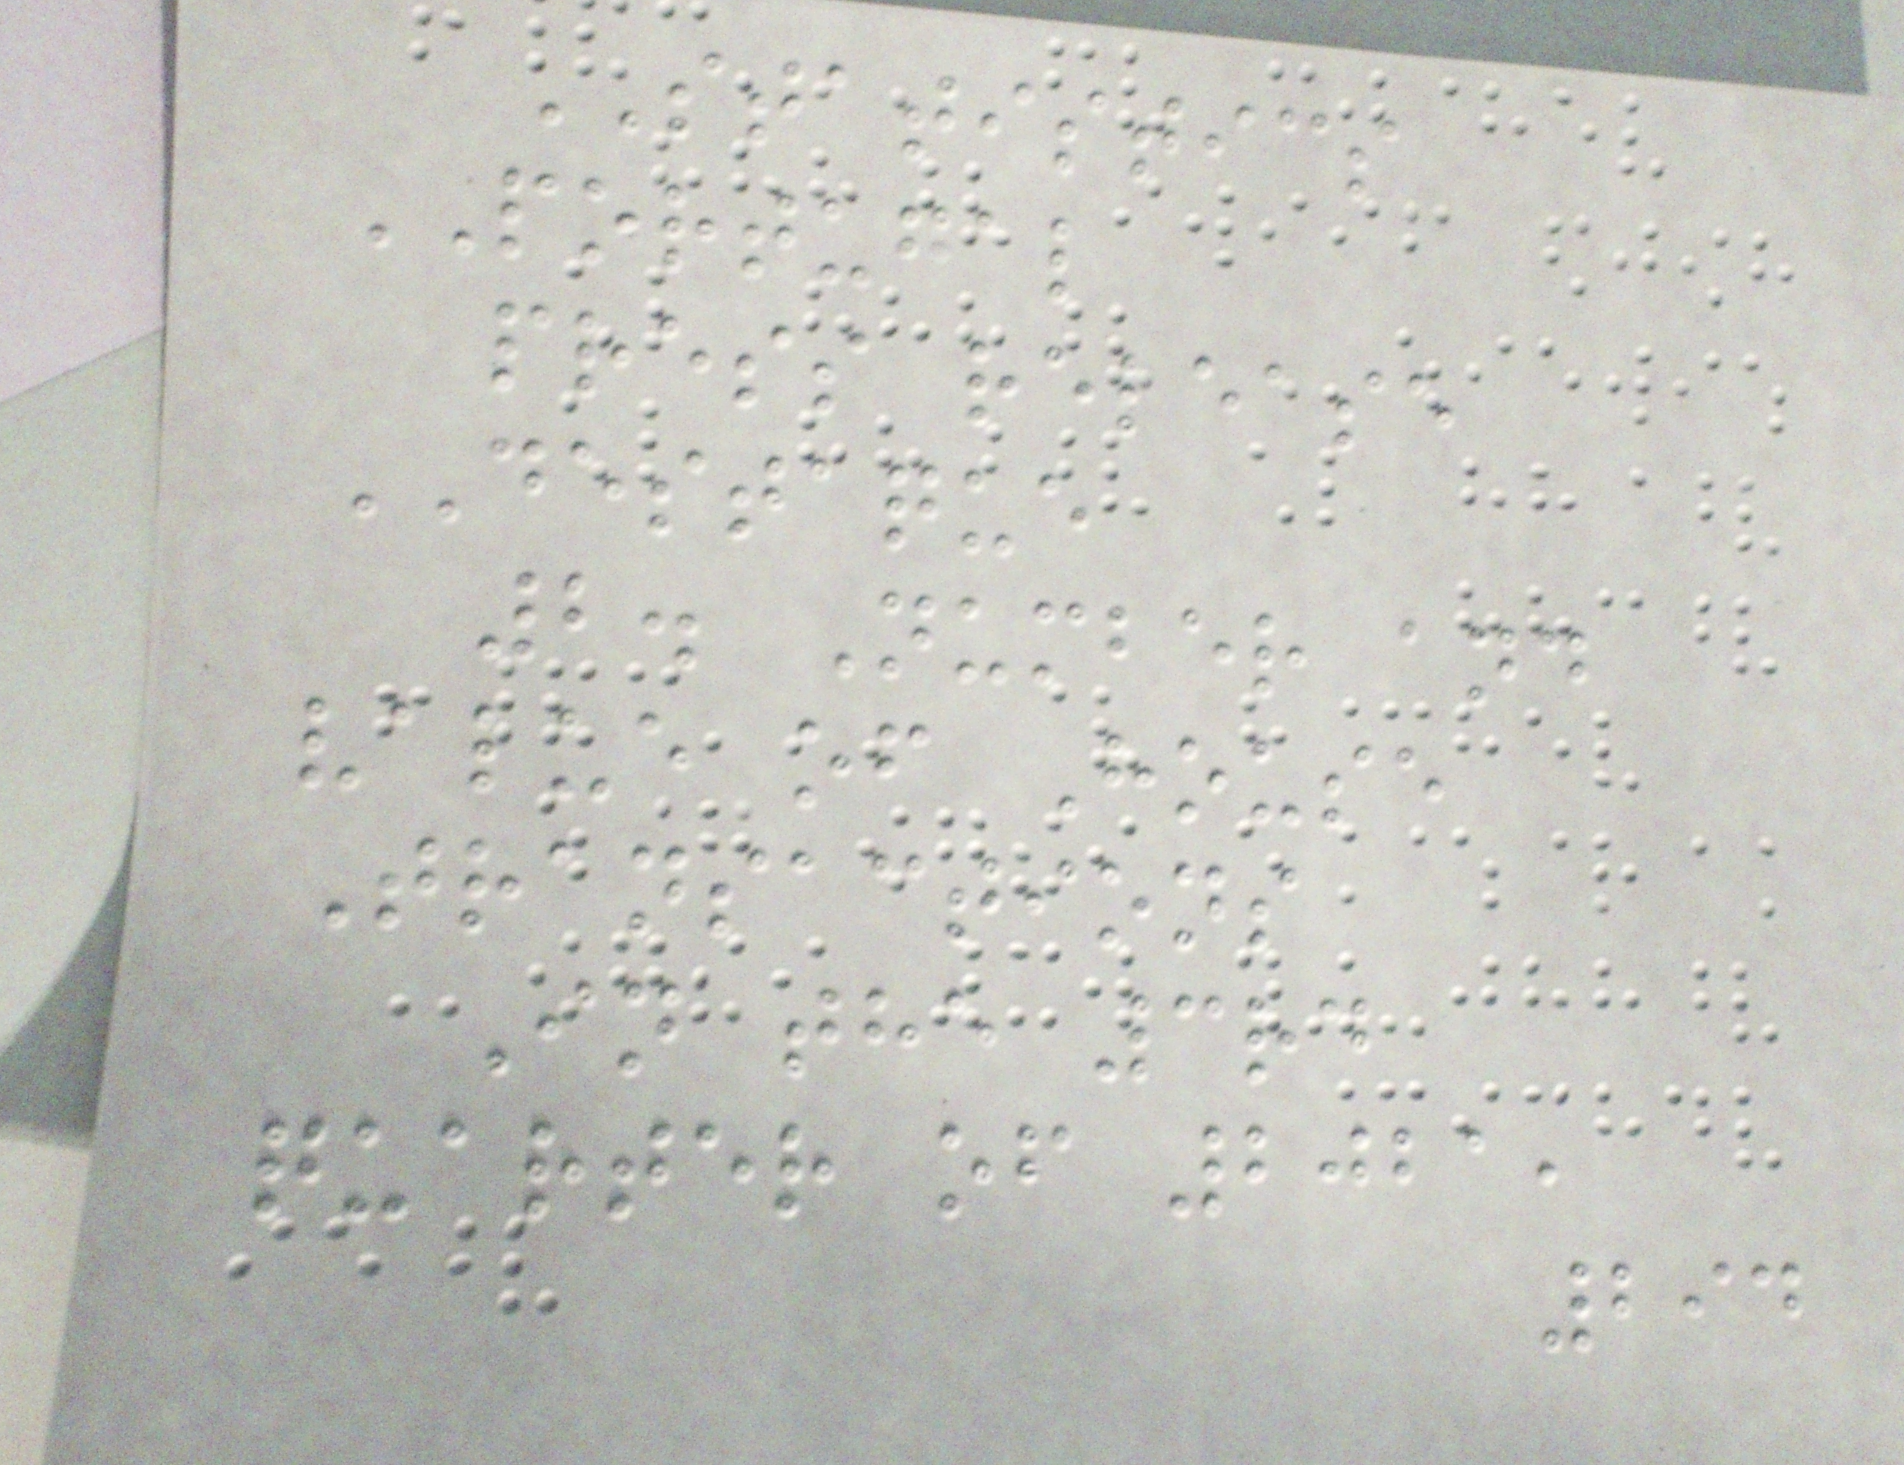STATISTICS
PORTUGAL
press release
DESTAQUE
2. Number and
value of House
Transactions
In the 3rd
quarter of 2021,
294
